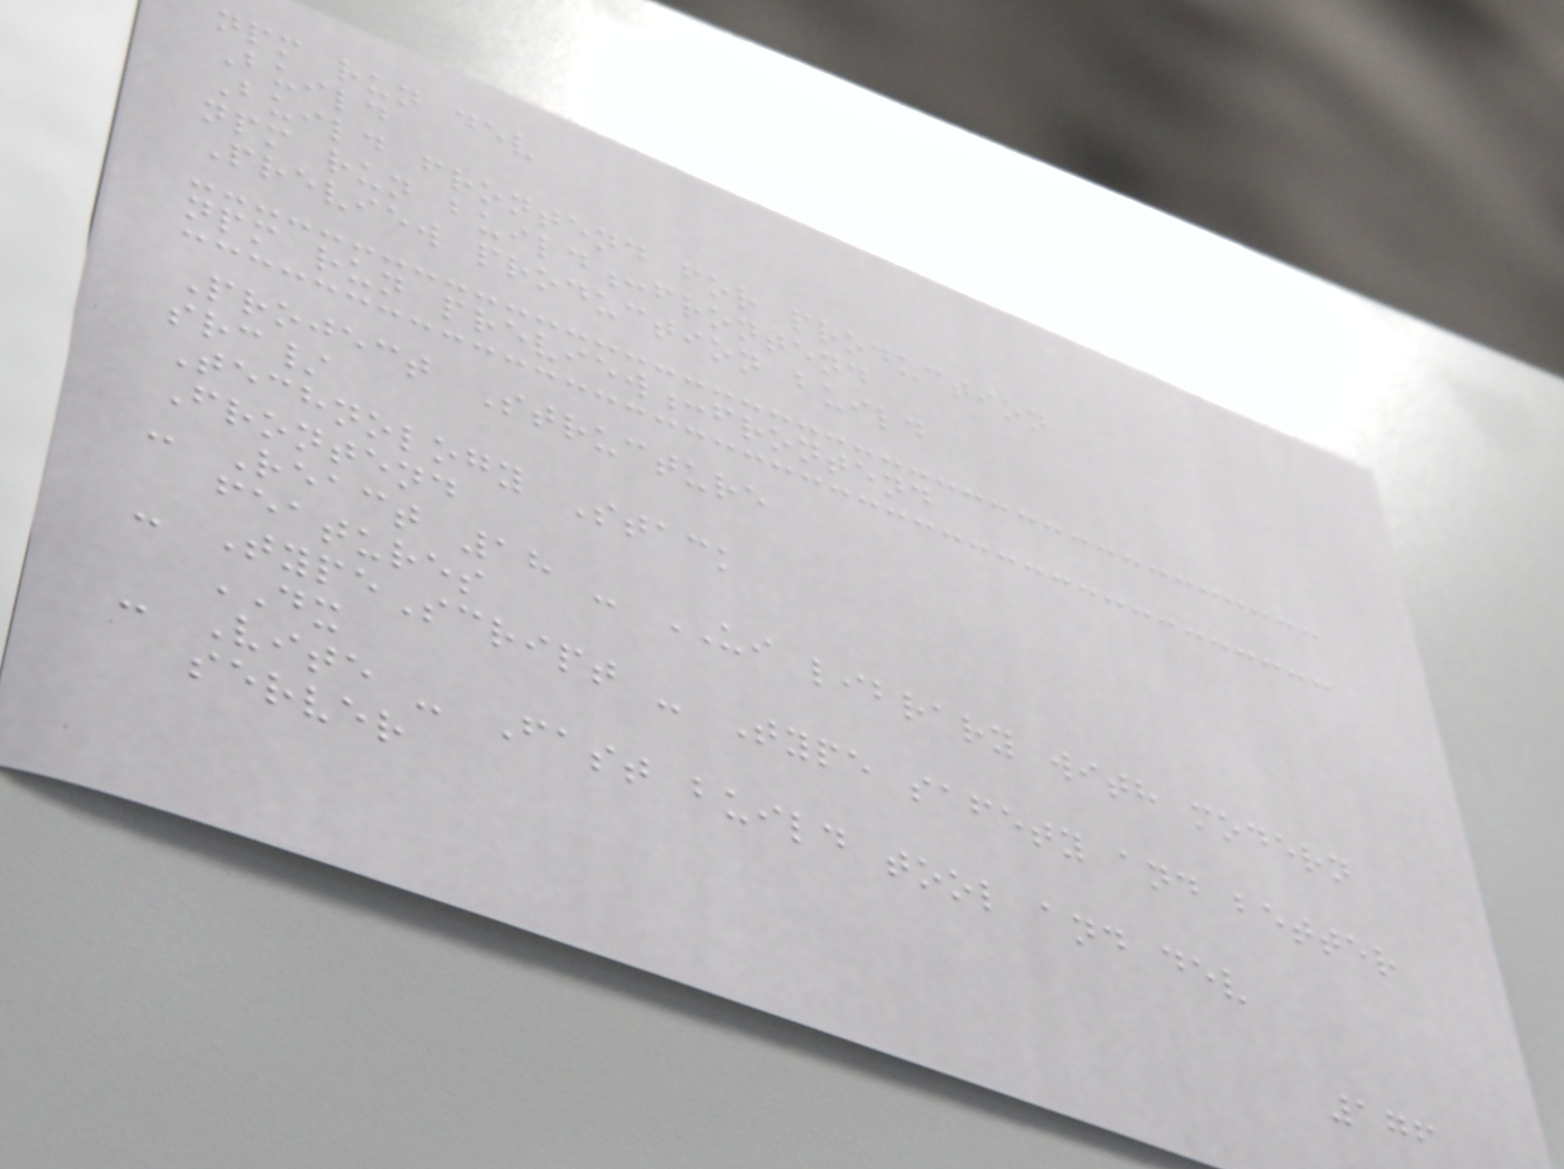npm run dev
Build
Build frontend for production
npm run build:frontend
Preview production build
npm run preview:frontend
Project Structure
src/
Technology Stack
Frontend
- React 18 - UI library with modern
features
- TypeScript - Type safety and better
DX
- Vite - Fast build tool and dev
server
176
